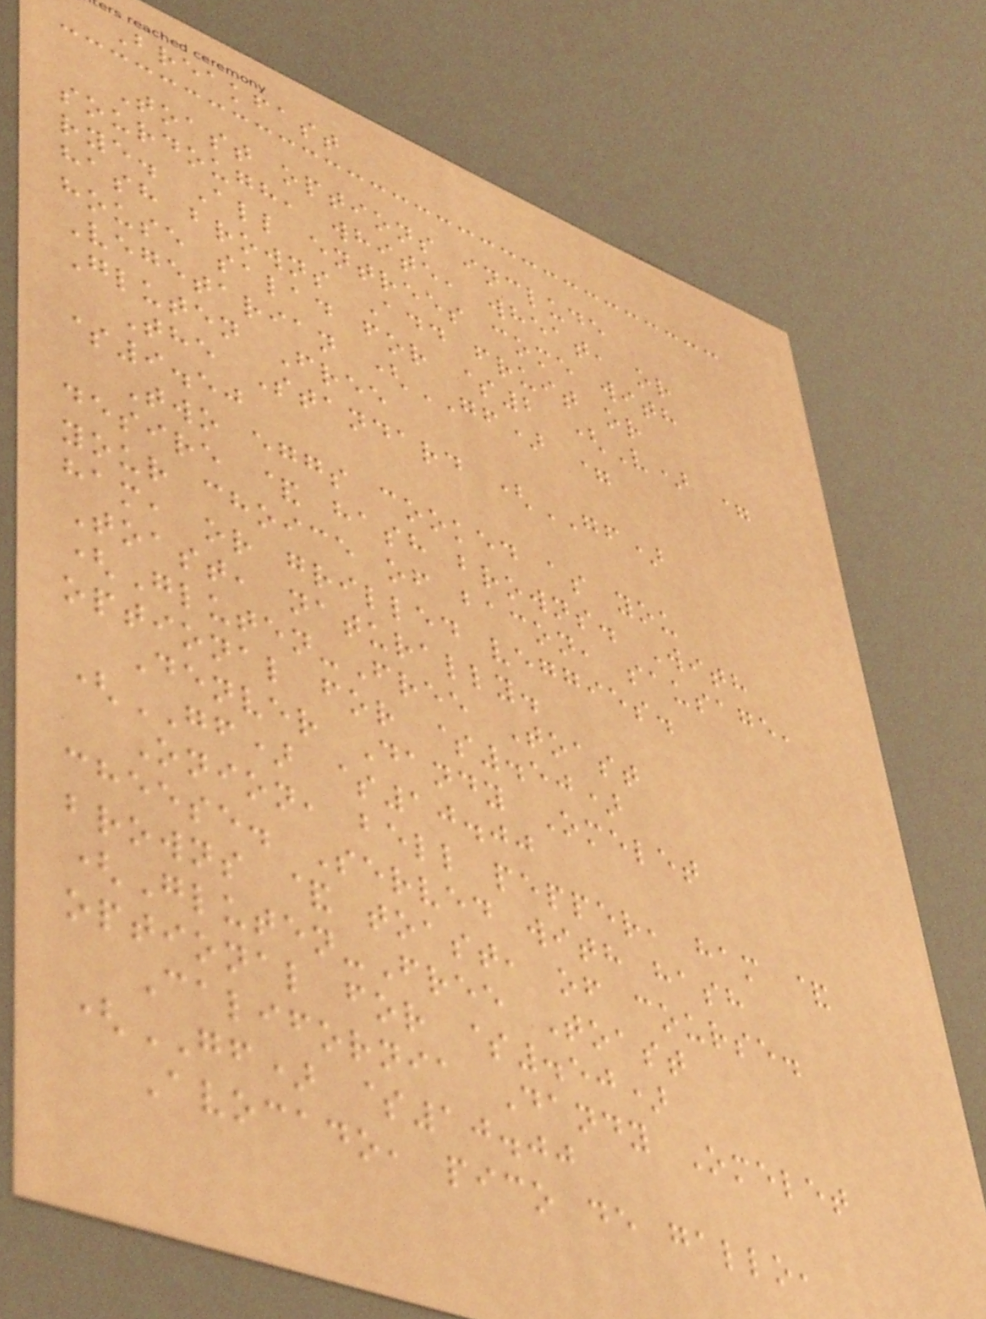Breakfast
Toast options include
sourdough, white, wheat, or
rye. All entrees come with
hash browns Add fruit or
house salad for $2 (V) =
Vegetarian (GF) =
Gluten Free
The Standard (GF)
$9.50
Two eggs cooked as you
desire & hash browns. With
your choice of bacon, sausage,
ham, or grilled veggies.
Toast, naturally.
(Gluten-Free Toast
optional for $.50)
Denver Dandy Omelet
(GF) $10.00
Onion, bell pepper, ham &
cheese. Served with hash
browns & toast, of course.
(Gluten-Free Toast
optional for $.50)
California Dandy Omelet
(GF) $10.00
Avocado, pico de gallo,
